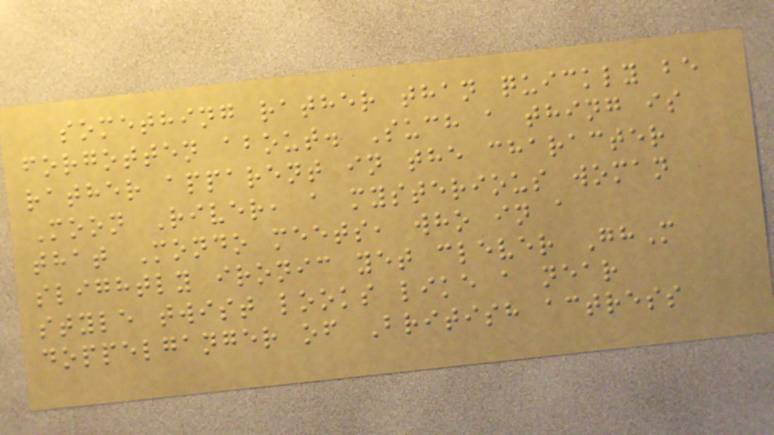something rather than quickly be
forgotten about. Such a thing is
rather apparent in the character
Moon River, a mysterious woman
that Mondo meets, who in a
slightly ironic yet clever GhM
style twist looks like a near
doppelganger of British actress
